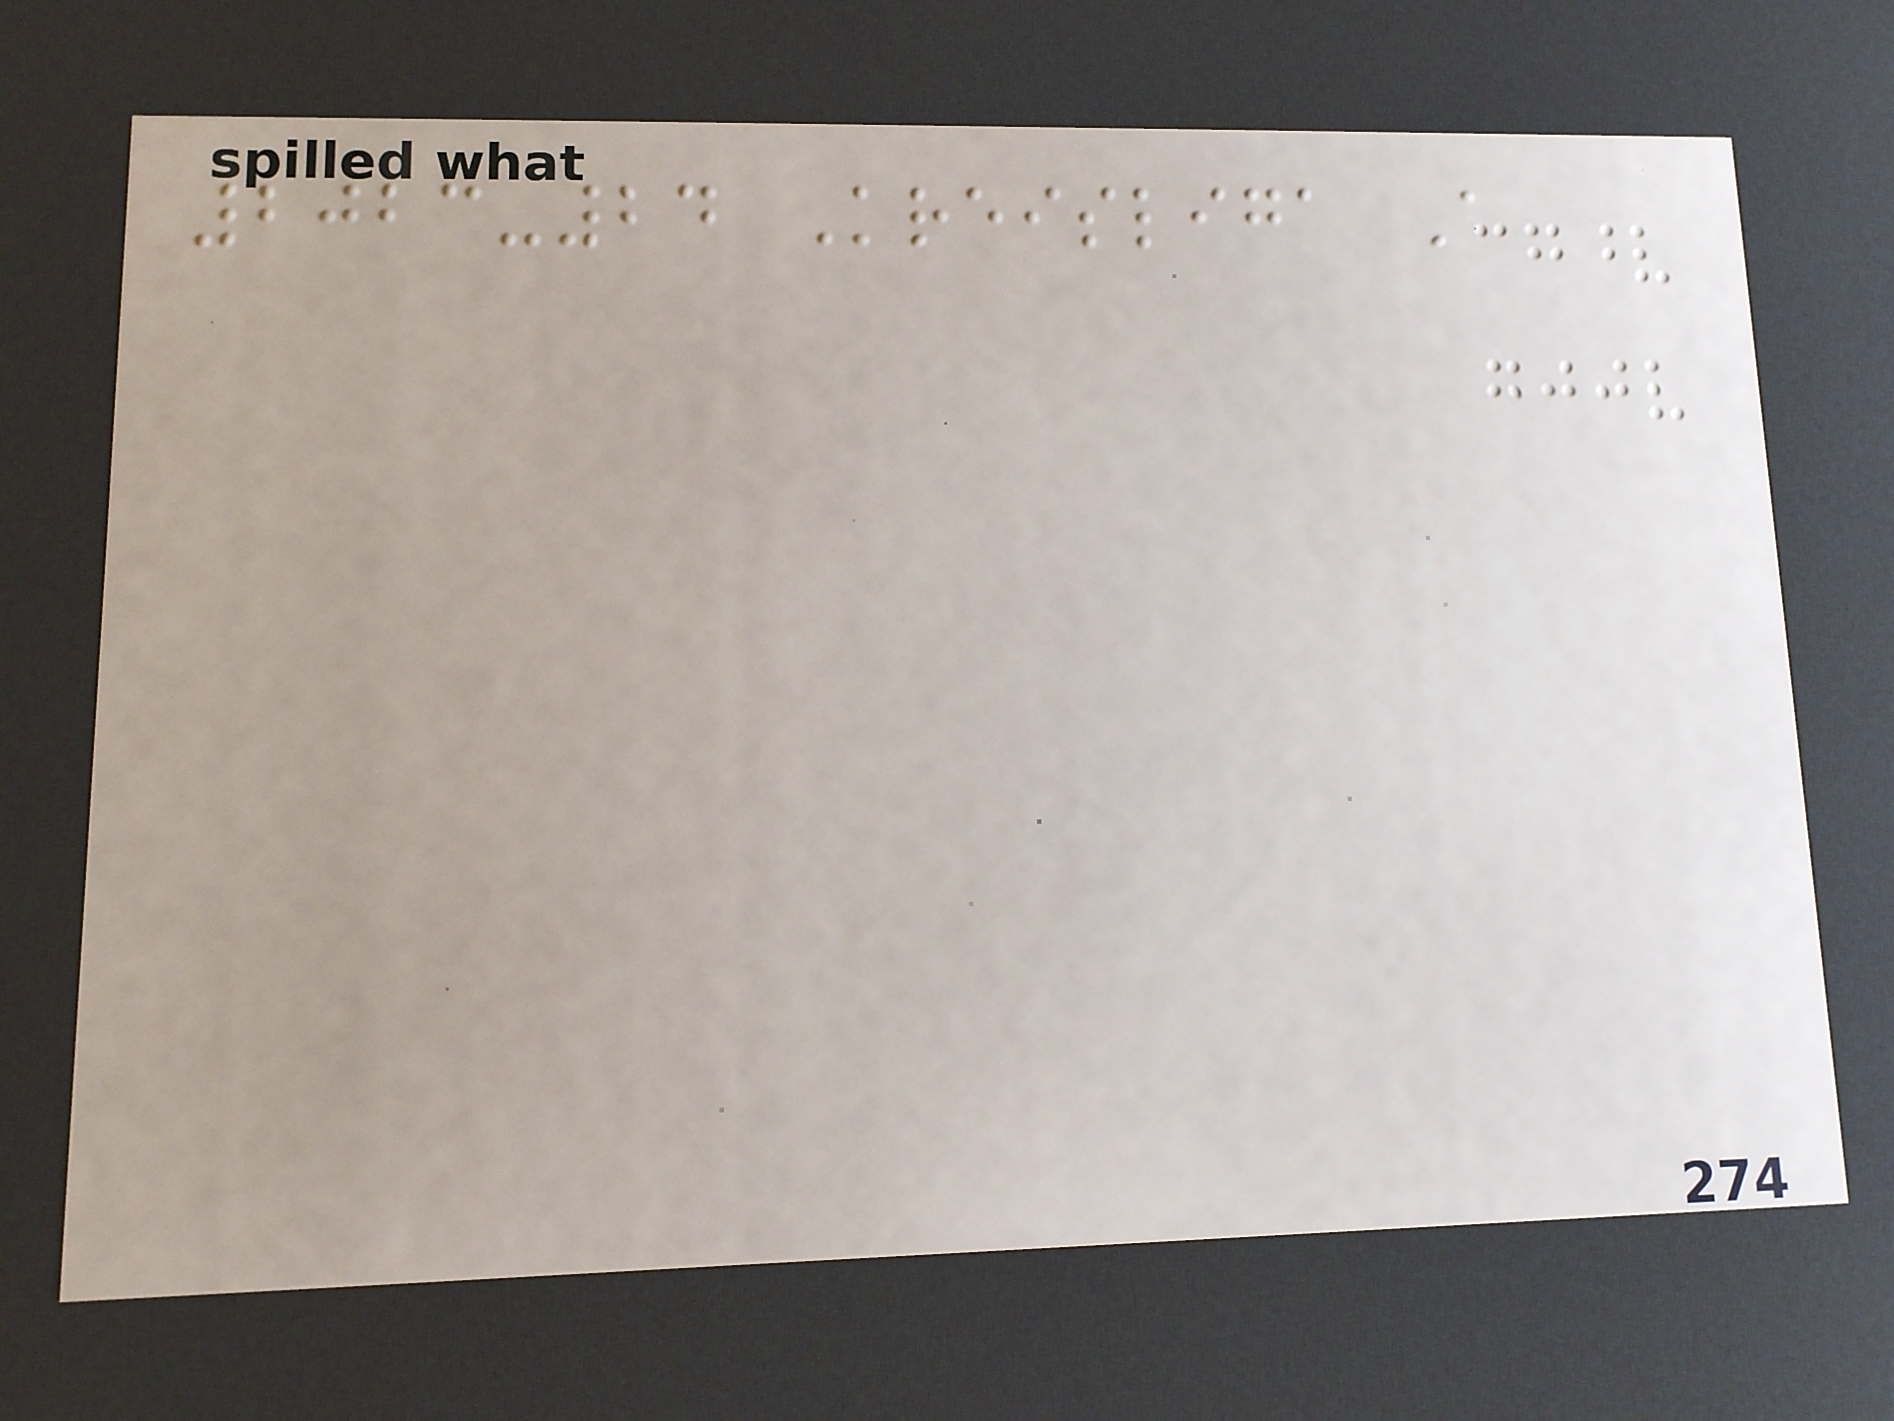2023-24 Kreisliga A
